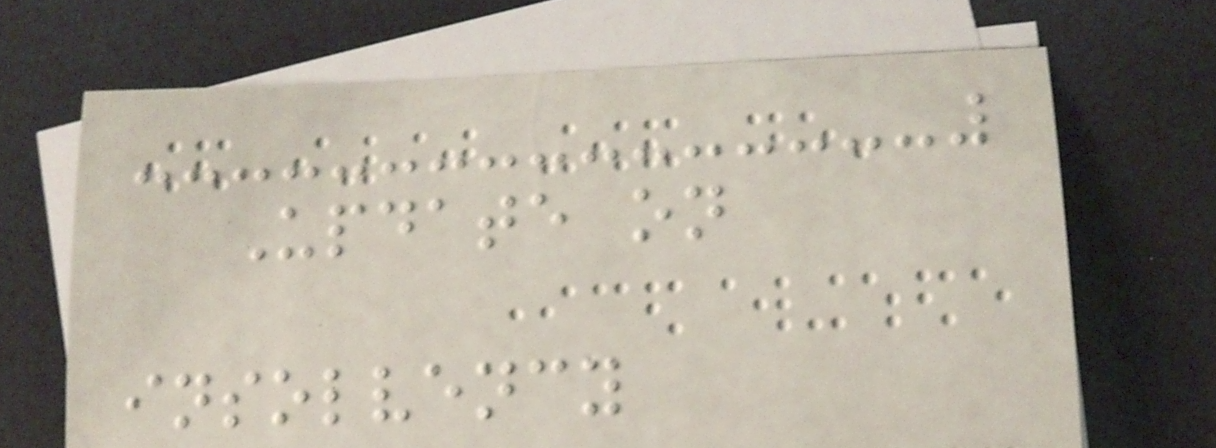Update on
insolvency
